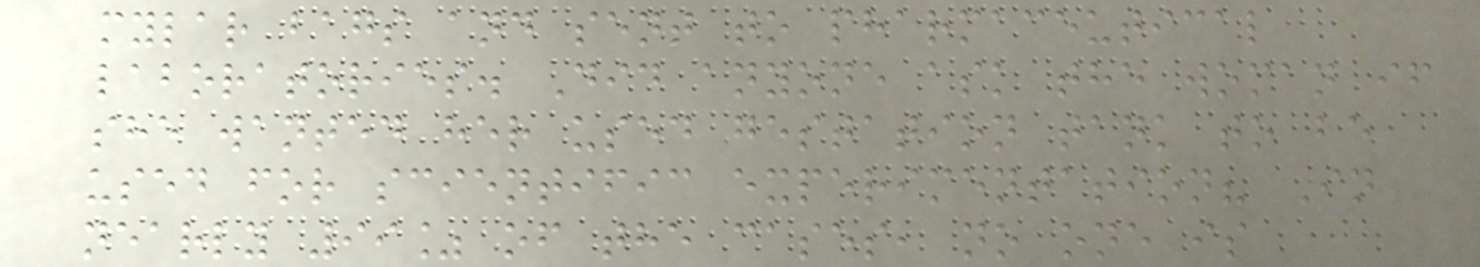mylar bags and sent to pharmaceutical
laboratories. Did anyone ask the woman if
she wanted her used gestation tank to be
used for scientific experimentation? In
nearly 99% of the cases, no one is
